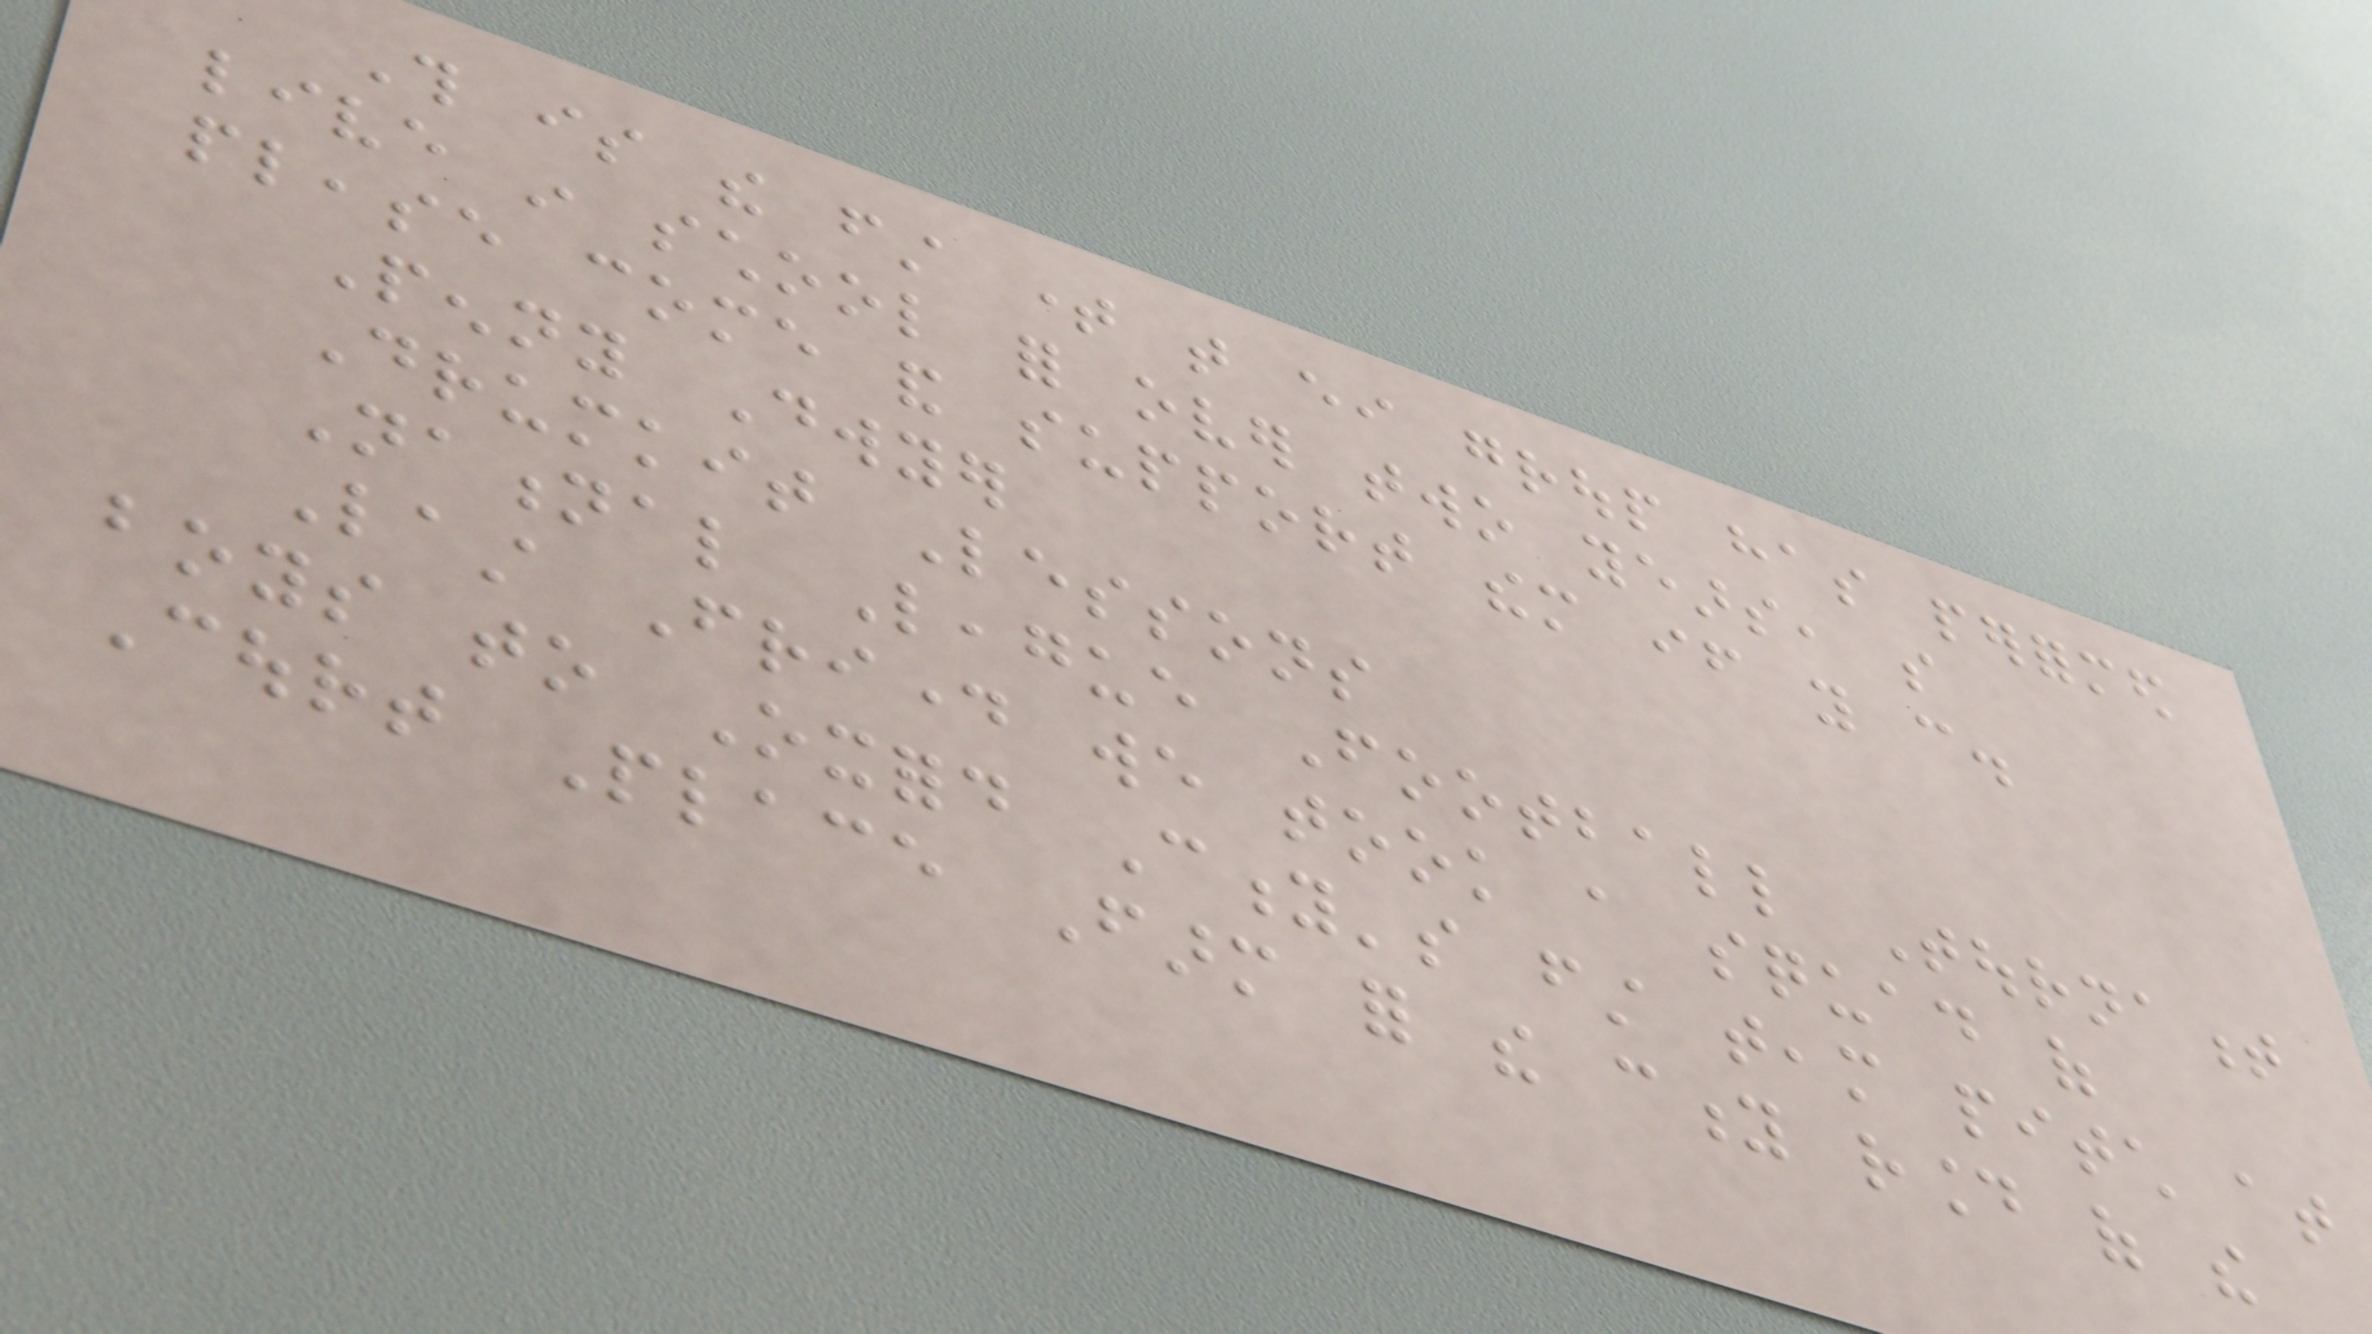This is the first time that either group has performed
live in school for over two years, so
please come and support them if you can.
Penny Dwyer
Drumkit Lessons
National League Football Tournament
Last Friday we took a squad of
boys to Oxford City's first team pitch at
Court Place Farm for the city round of the
